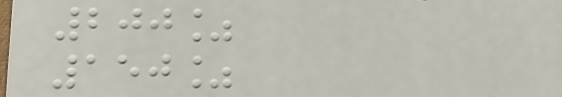200%
150%
